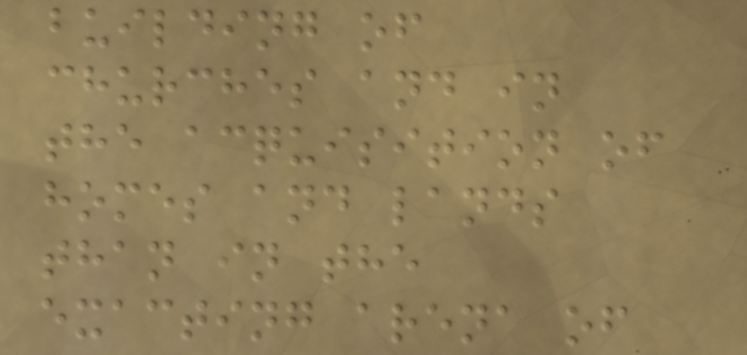building of
churches and in
the acquisition of
homes and lands
than in the
exacting arena of
